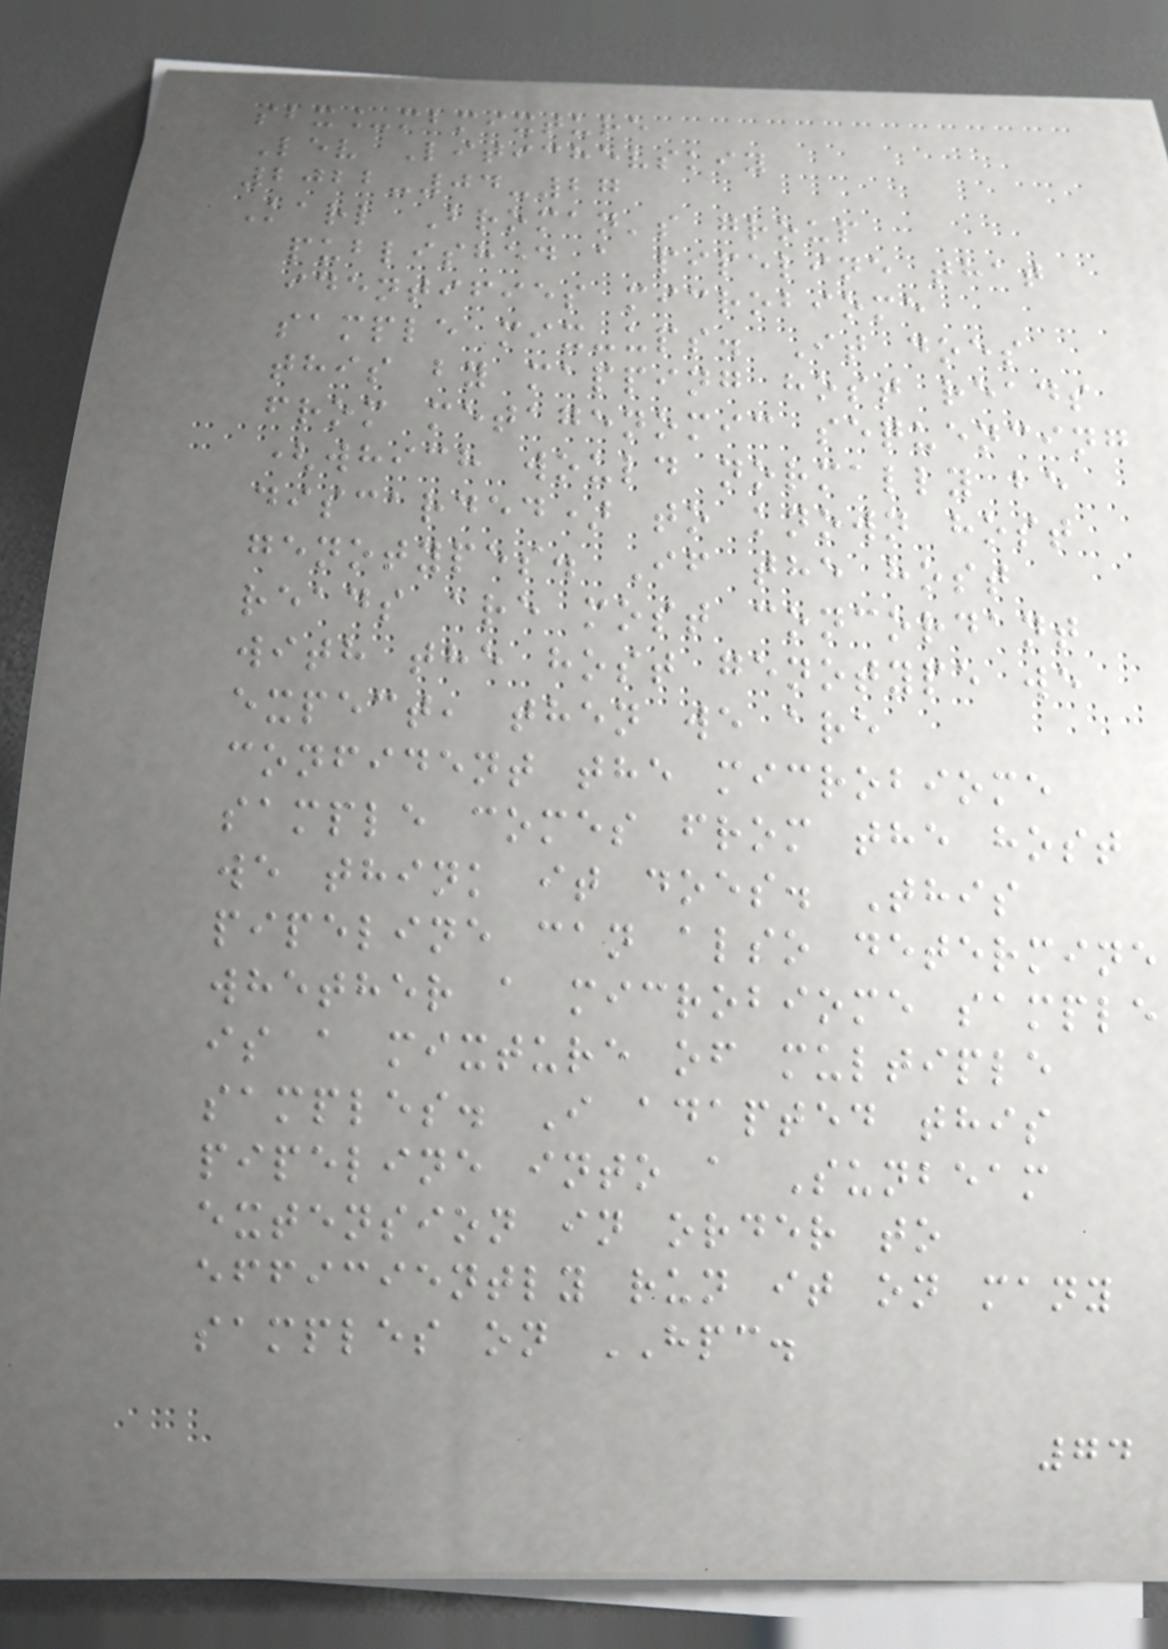sbx_mbmixture
Lev Litichevskiy
2022-04-27
Karl Broman's group
published a pipeline that
identifies microbiome
sample mix-ups. It does
this by mapping host reads
from metagenomic sequencing
(which would normally be
discarded) to known host
genotypes. If the host
reads are most concordant
with the host genotype we
expect, then we are
confident the microbiome
sample comes from the host
we think it does. This
pipeline can also determine
whether a microbiome sample
is a mixture of multiple
samples. I adapted this
pipeline into a Sunbeam
extension in order to
efficiently run it on many
samples on HPC.
74
